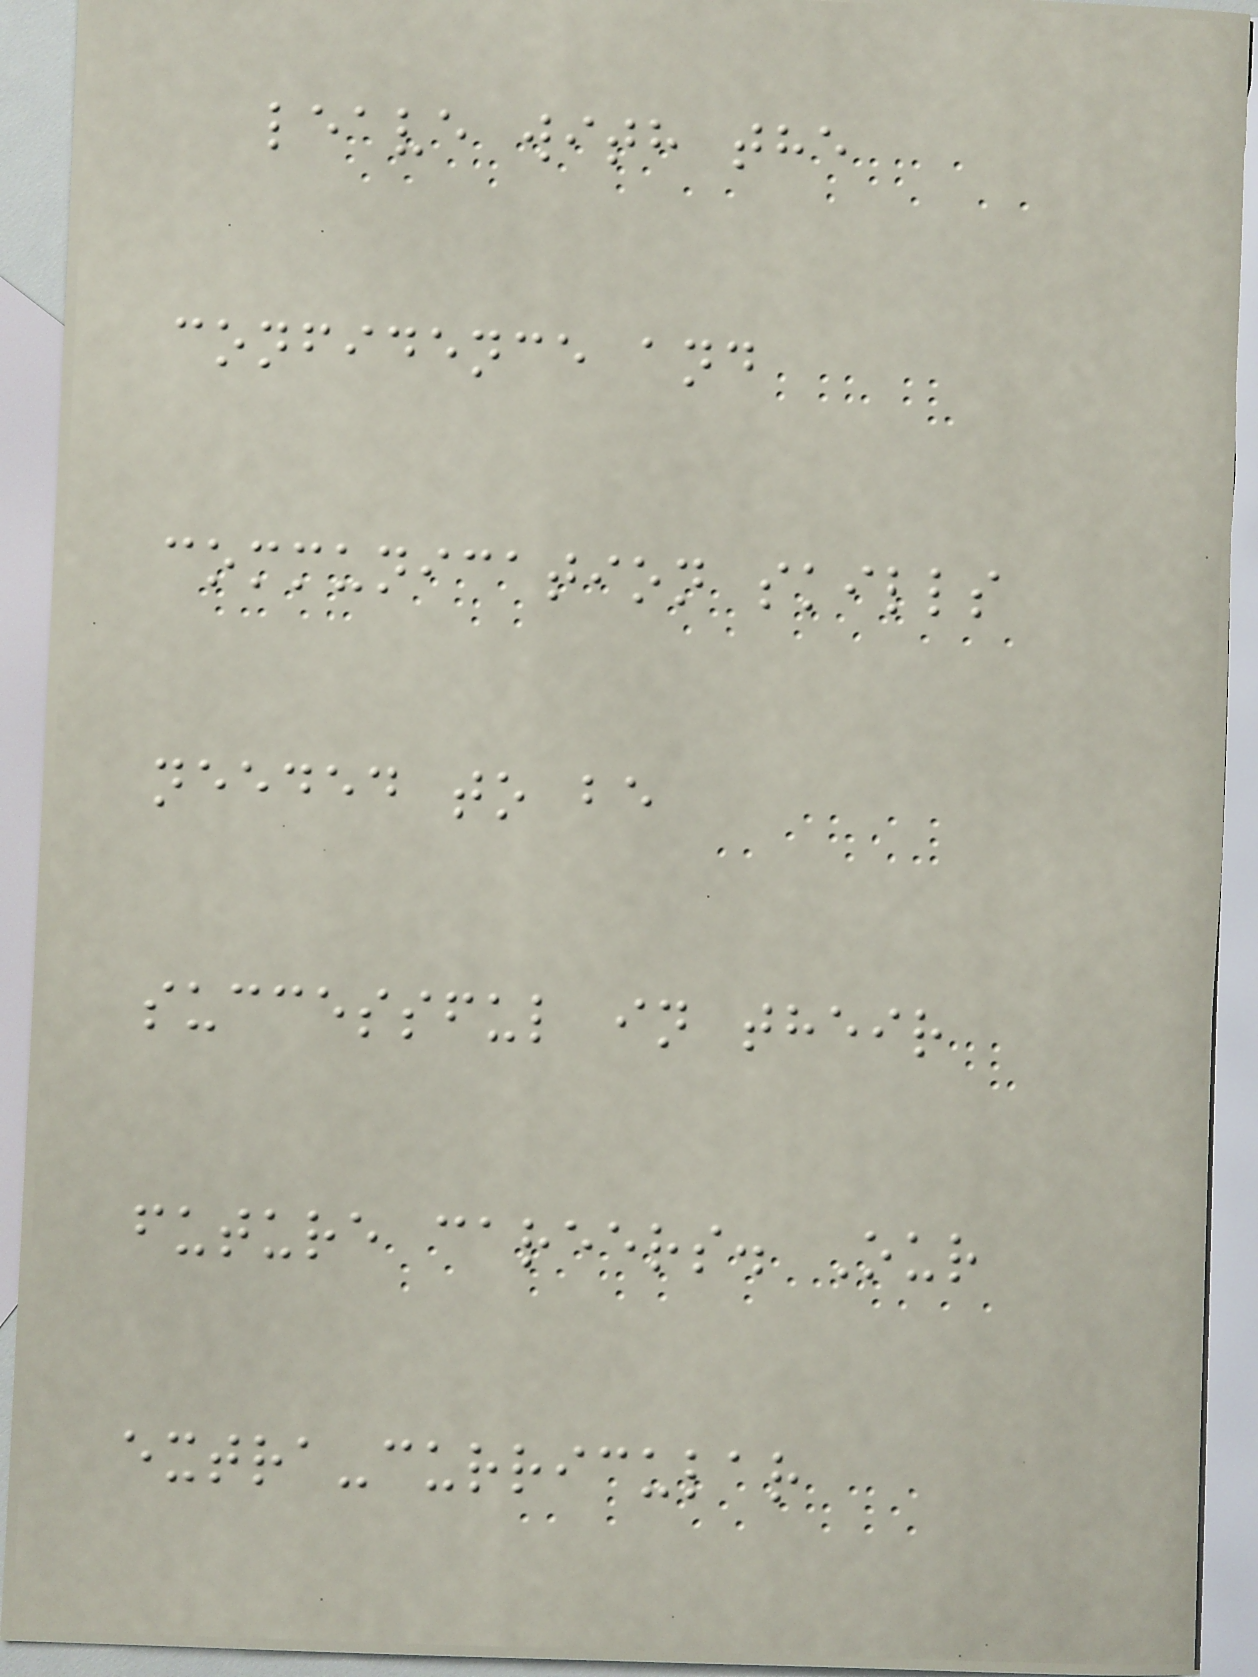leave with the
confidence and
communication skills
needed to be
successful in their
future careers. Our
extra-curricular
